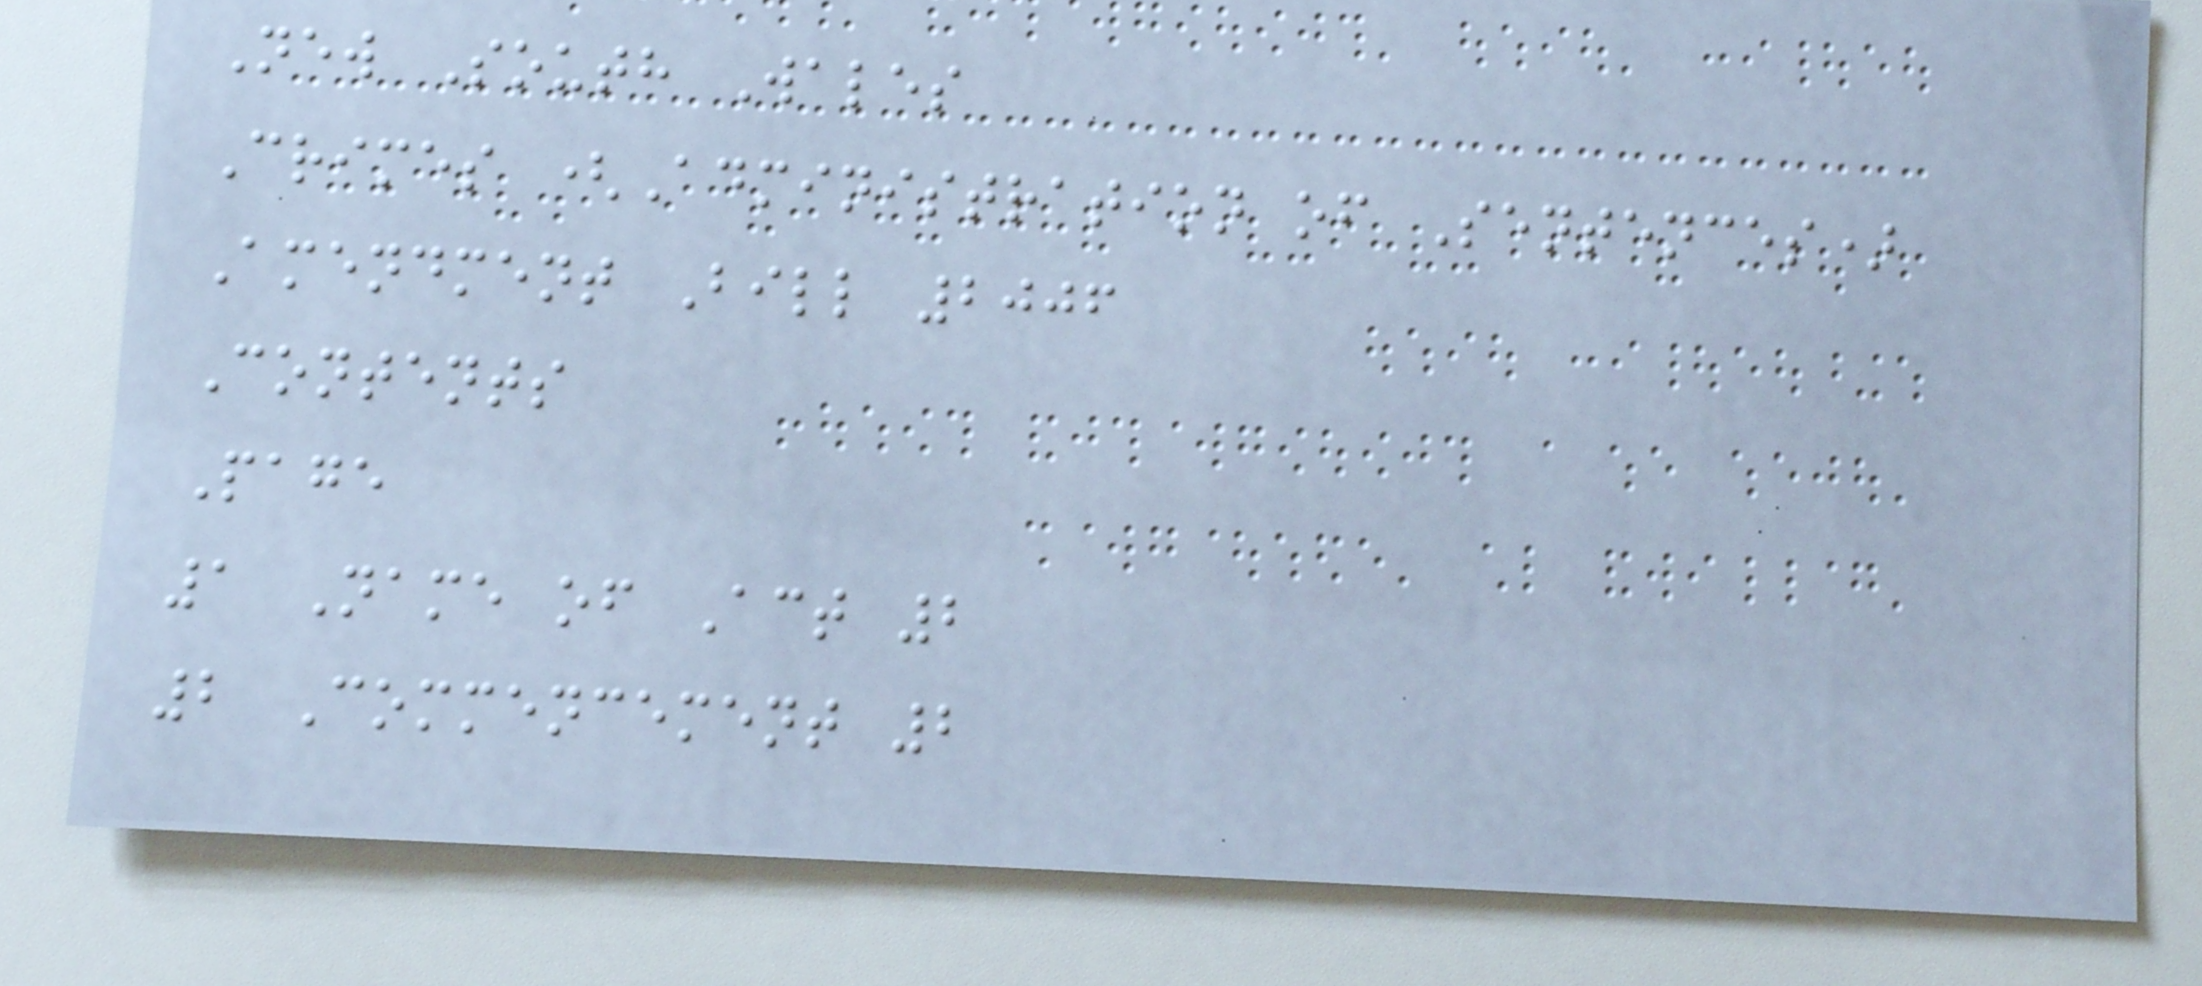New South Wales
Crimes (Administration of Sentences)
Amendment Bill 2006
Contents
Page
1 Name of Act 2
2 Commencement 2
